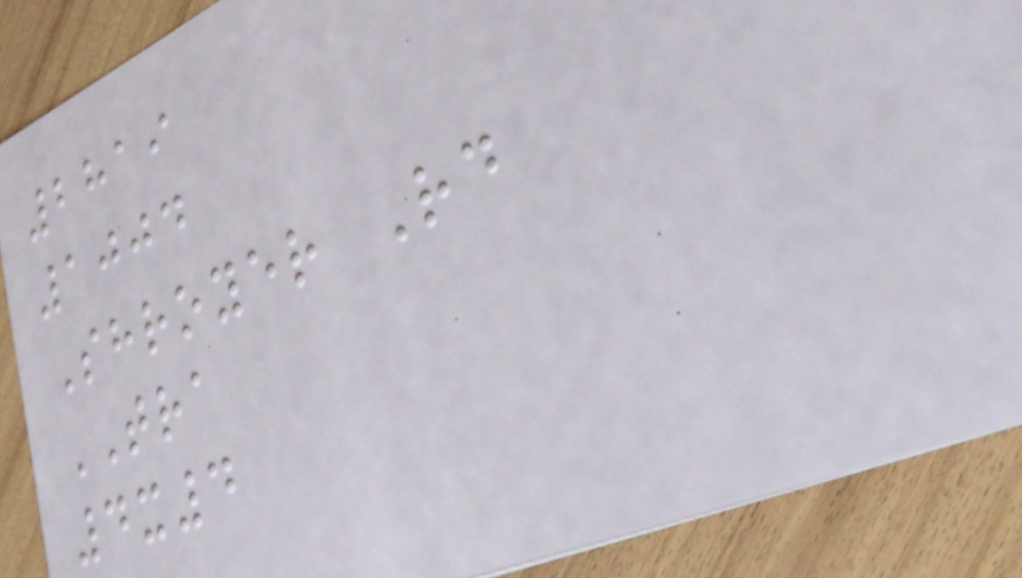2819
1004
Shroyer Rd
TRA
4x4
